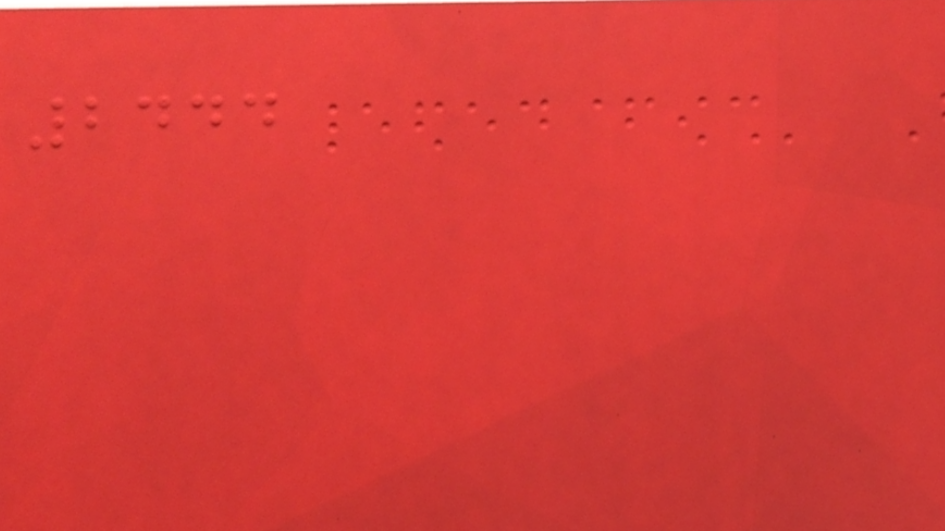2444
